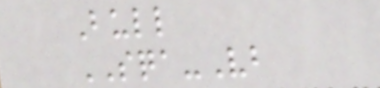Bull
SQA-Vb
